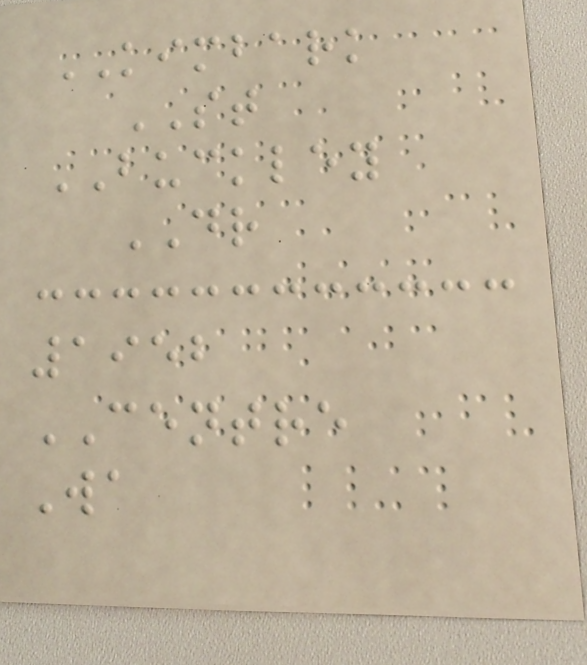KIMBARK
ST
BUCKLEY
DR
1952
CENTRE
Wa
